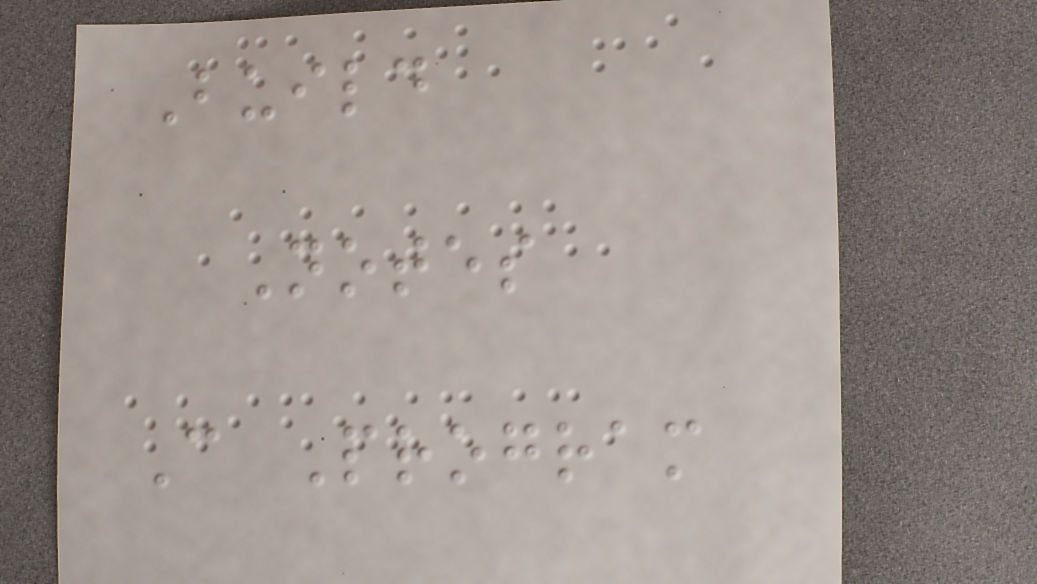Build
Notes
C Program
